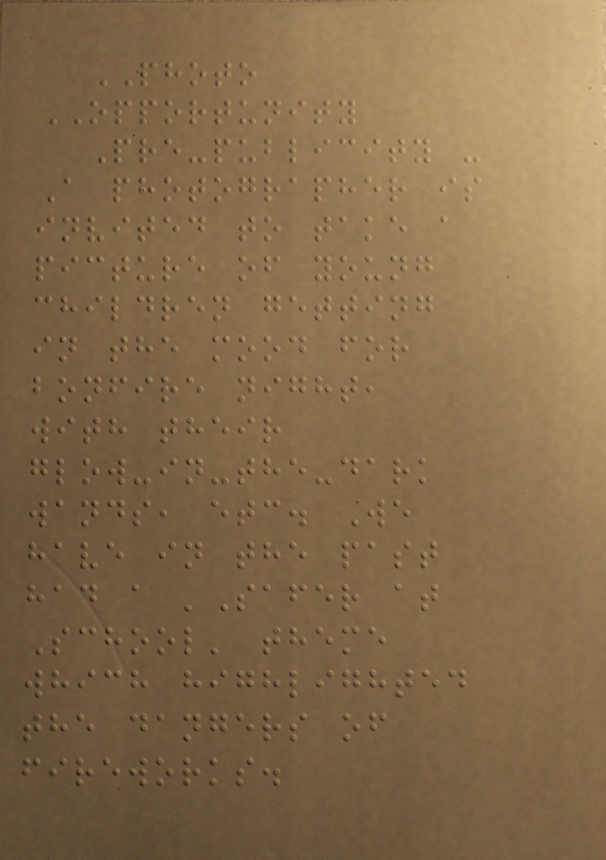PHOTO
OPPORTUNITY
Pre-publicity -
A photographer is
invited to take a
picture of young
children getting
in the mood for
bonfire night,
with their
glow-in-the-dark
wands, etc. We
have in the past
had a 'Safer at
School' theme
which highlighted
the dangers of
fireworks.
